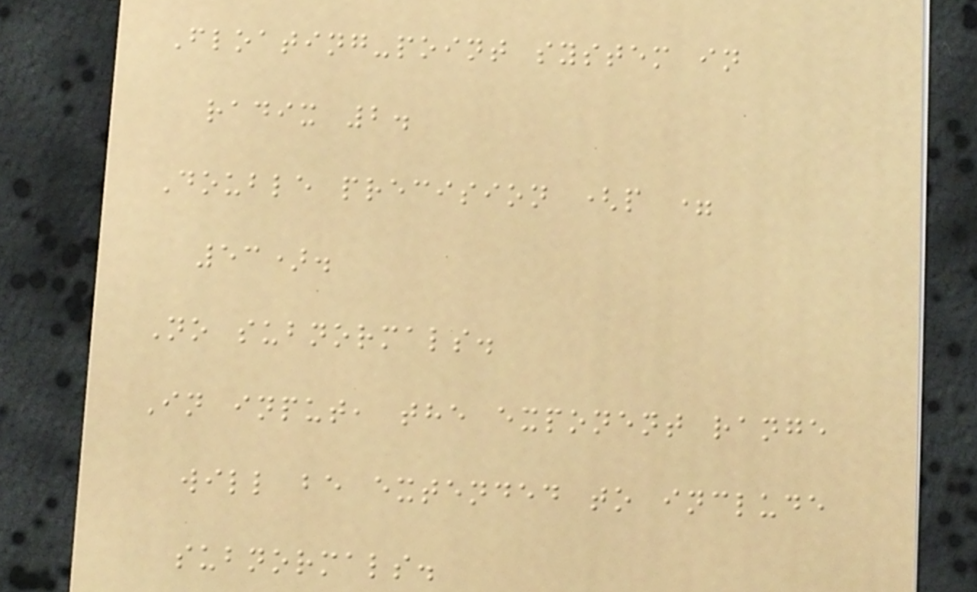Floating-point system in
radix 2.
Double precision (p =
53).
No subnormals.
In input, the exponent range
will be extended to include
subnormals.
